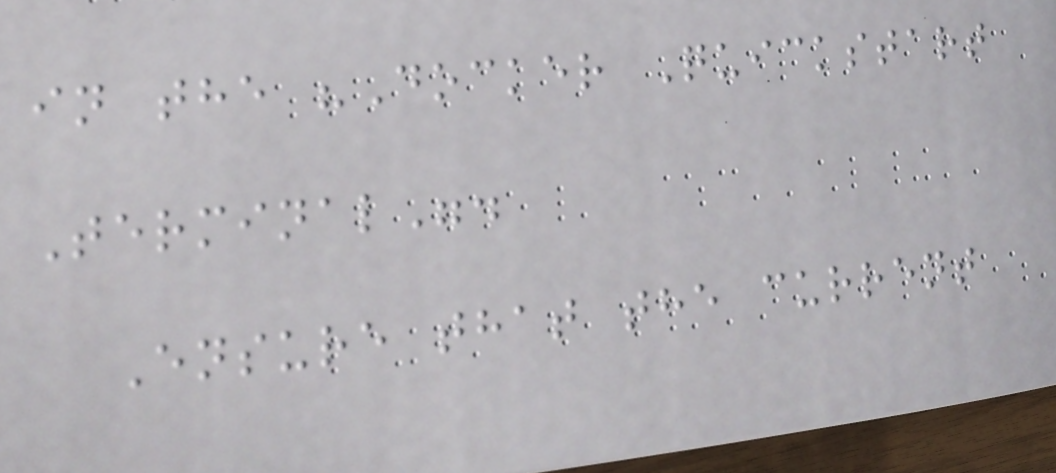in the "Docker Quickstart
Terminal".
Ensure that the current
